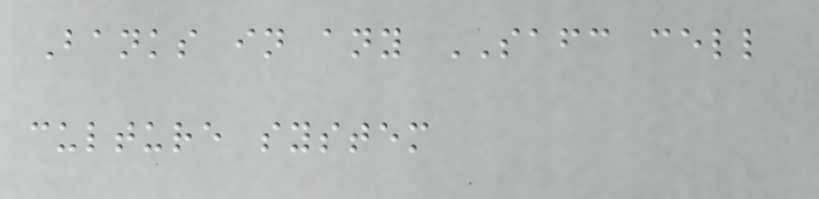Banks in any SAFC cell
culture system
